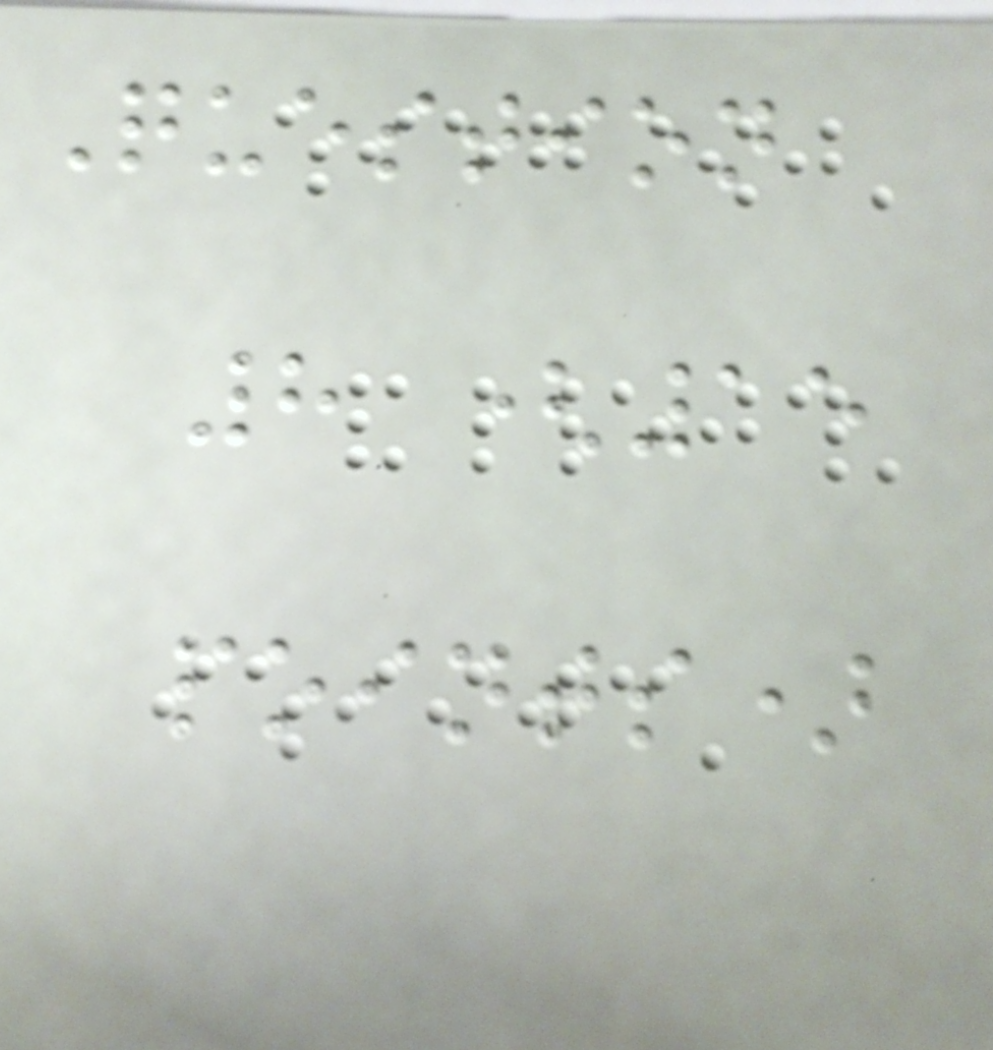Question
8 (15
points)
